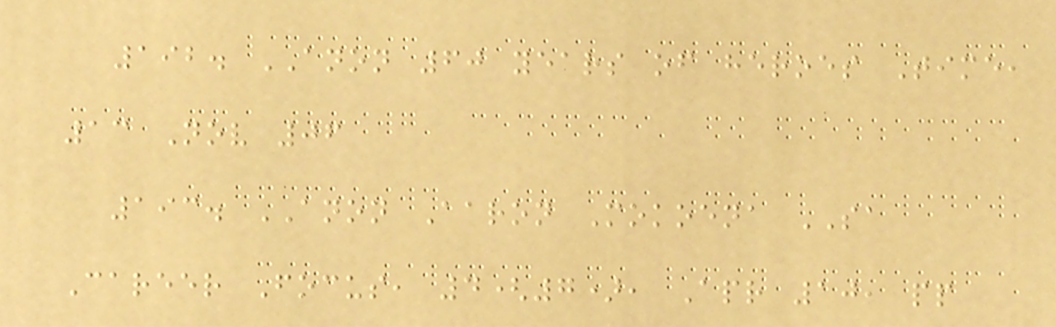192. ANON 60 years of heroes Time,
13 Nov 06
193. ANON Aaron Mokoena SA
Career Focus, 4(7), Apr 10, pp
